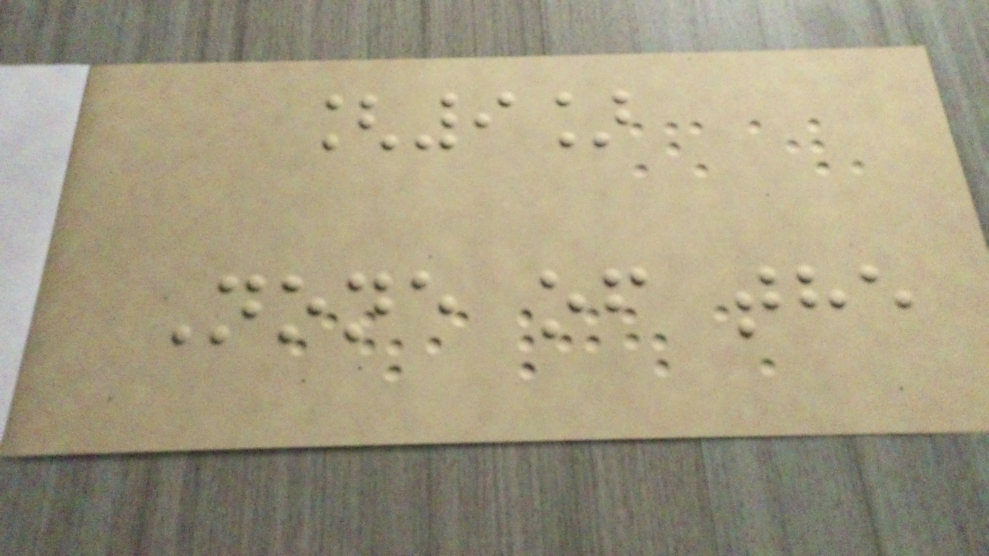[9]
None of the
